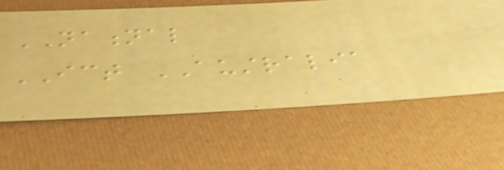NATIONAL
ICT AUSTRALIA
